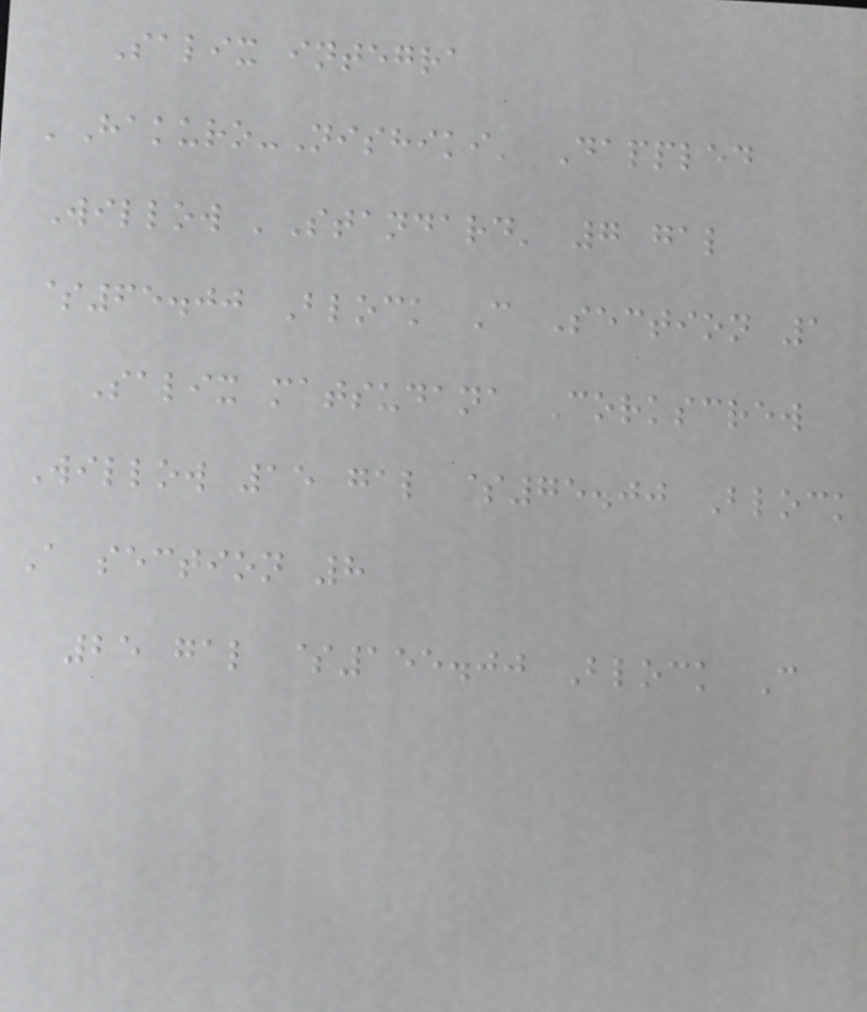Salix integra
'Hakuro-Nishiki' Dappled
Willow 'Standard' 7 gal
$65.00 Block C Section 1
Salix matsudana Corkscrew
Willow 15 gal $75.00 Block
A section 8
25 gal $155.00 Block C
